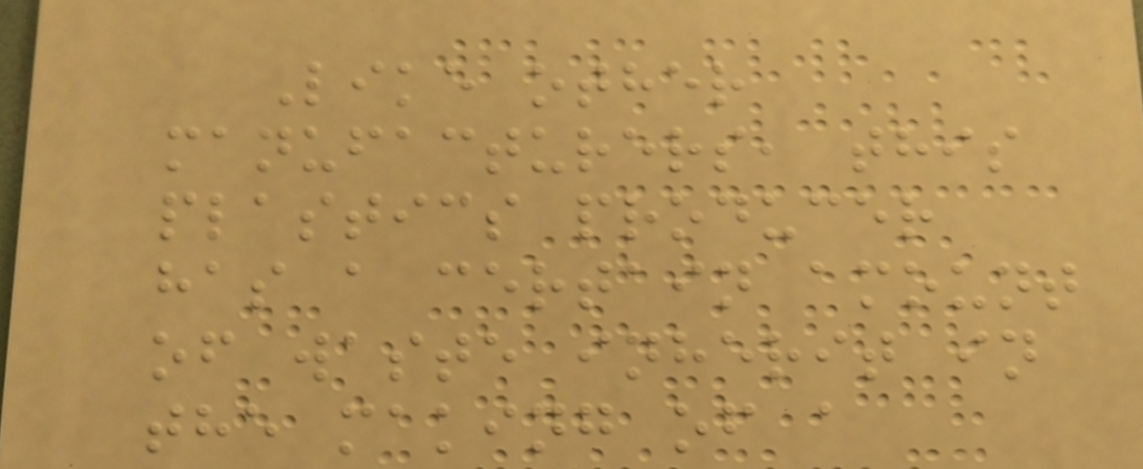Like other
manufacturers, this
plastics producer
has a certain amount
of waste inherit in
the making of a
